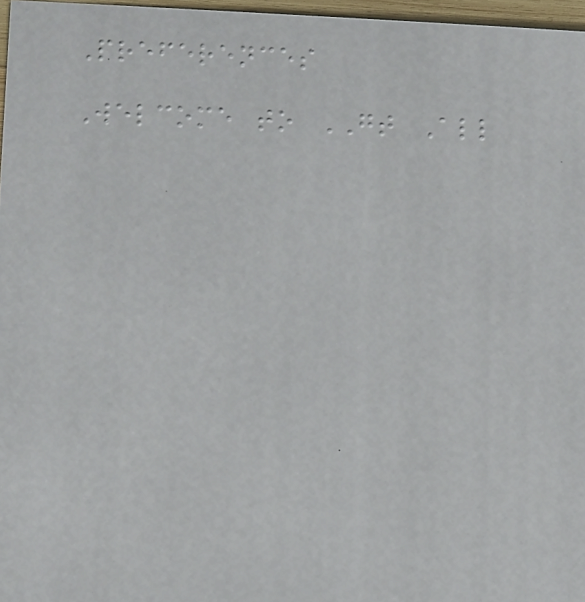Preferences
Welcome to GT All
